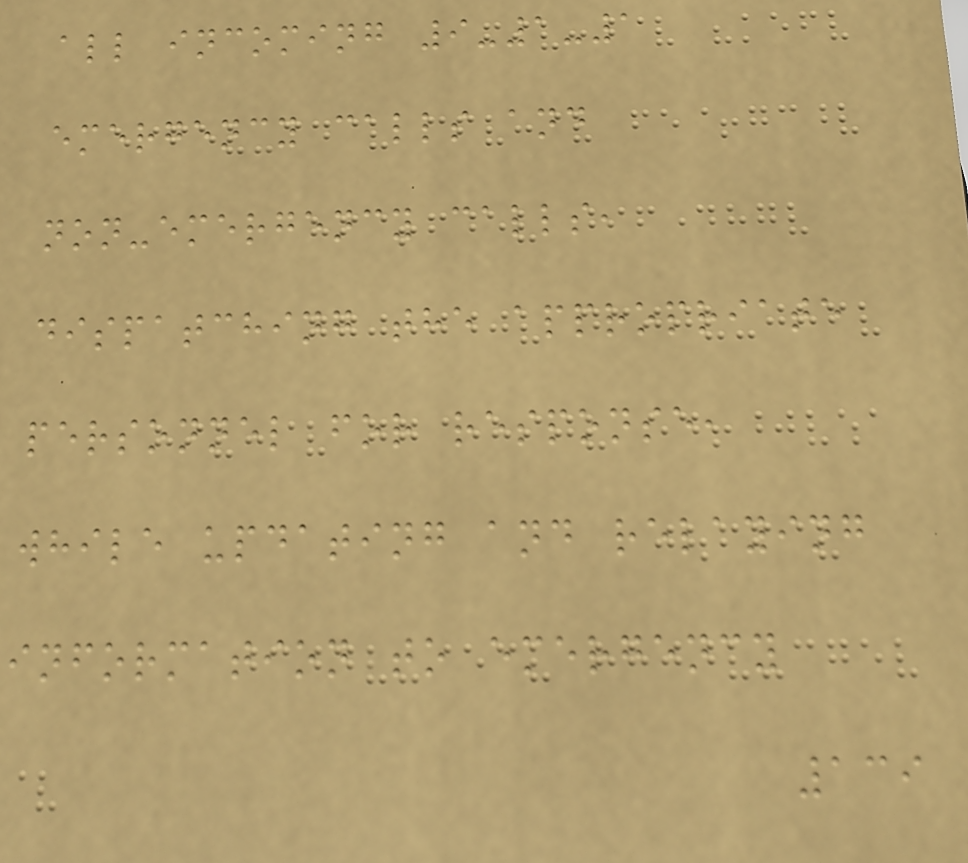all incoming 9-1-1
emergency calls and
non-emergency calls,
dispatching the appropriate
personnel for response,
while updating and relaying
information to emergency
139
